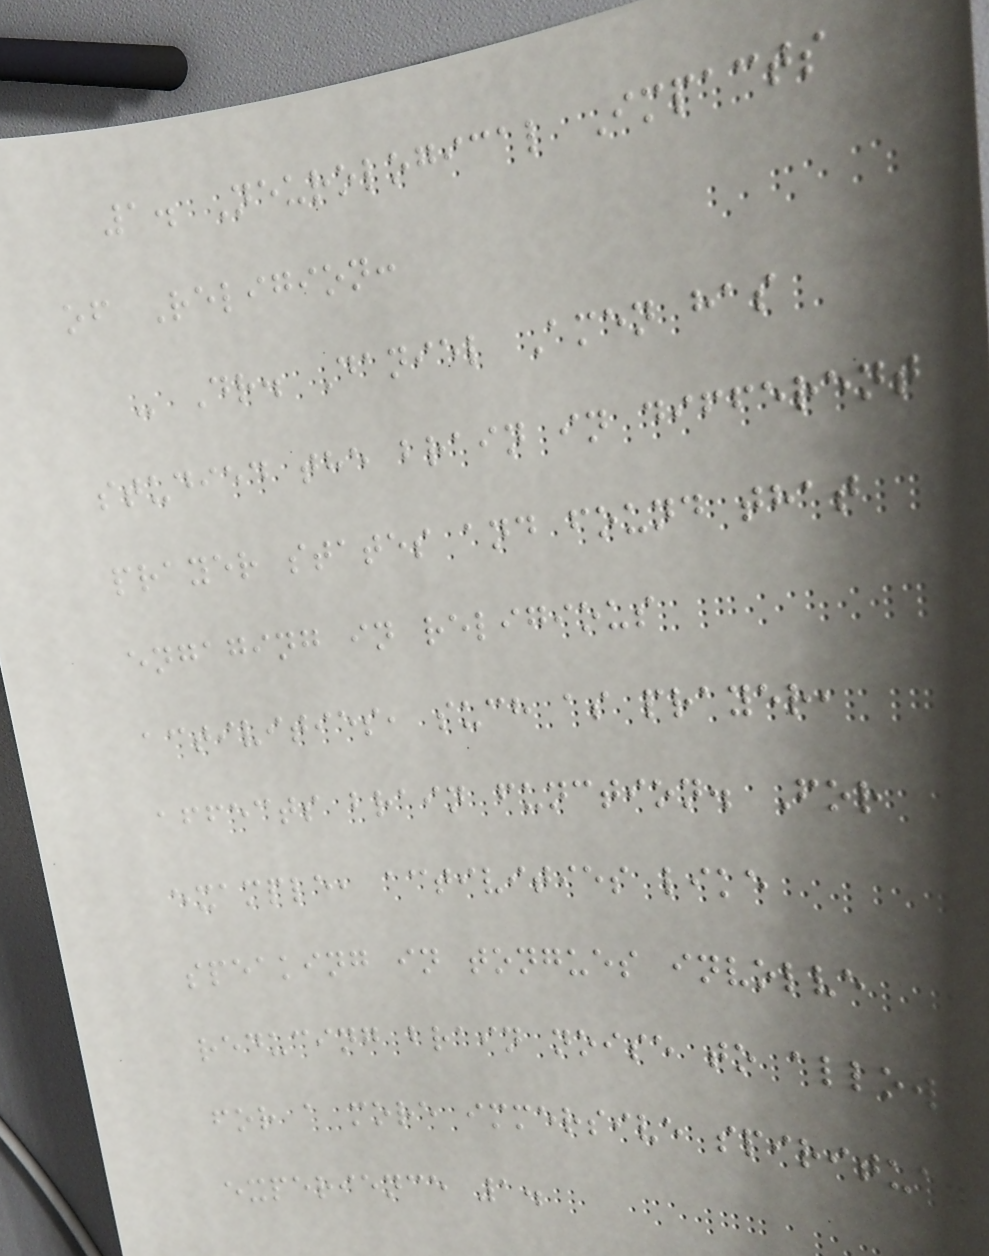1. Neurological Impacts
of Religion:
- Dr. Daniel Amen has
studied the brain in different
prayer states and found that
engaging in religious
activities, such as prayer,
affects brain function. For
example, activities like
speaking in tongues involve
reducing brain noise to allow
for a more immersive spiritual
experience 1.
